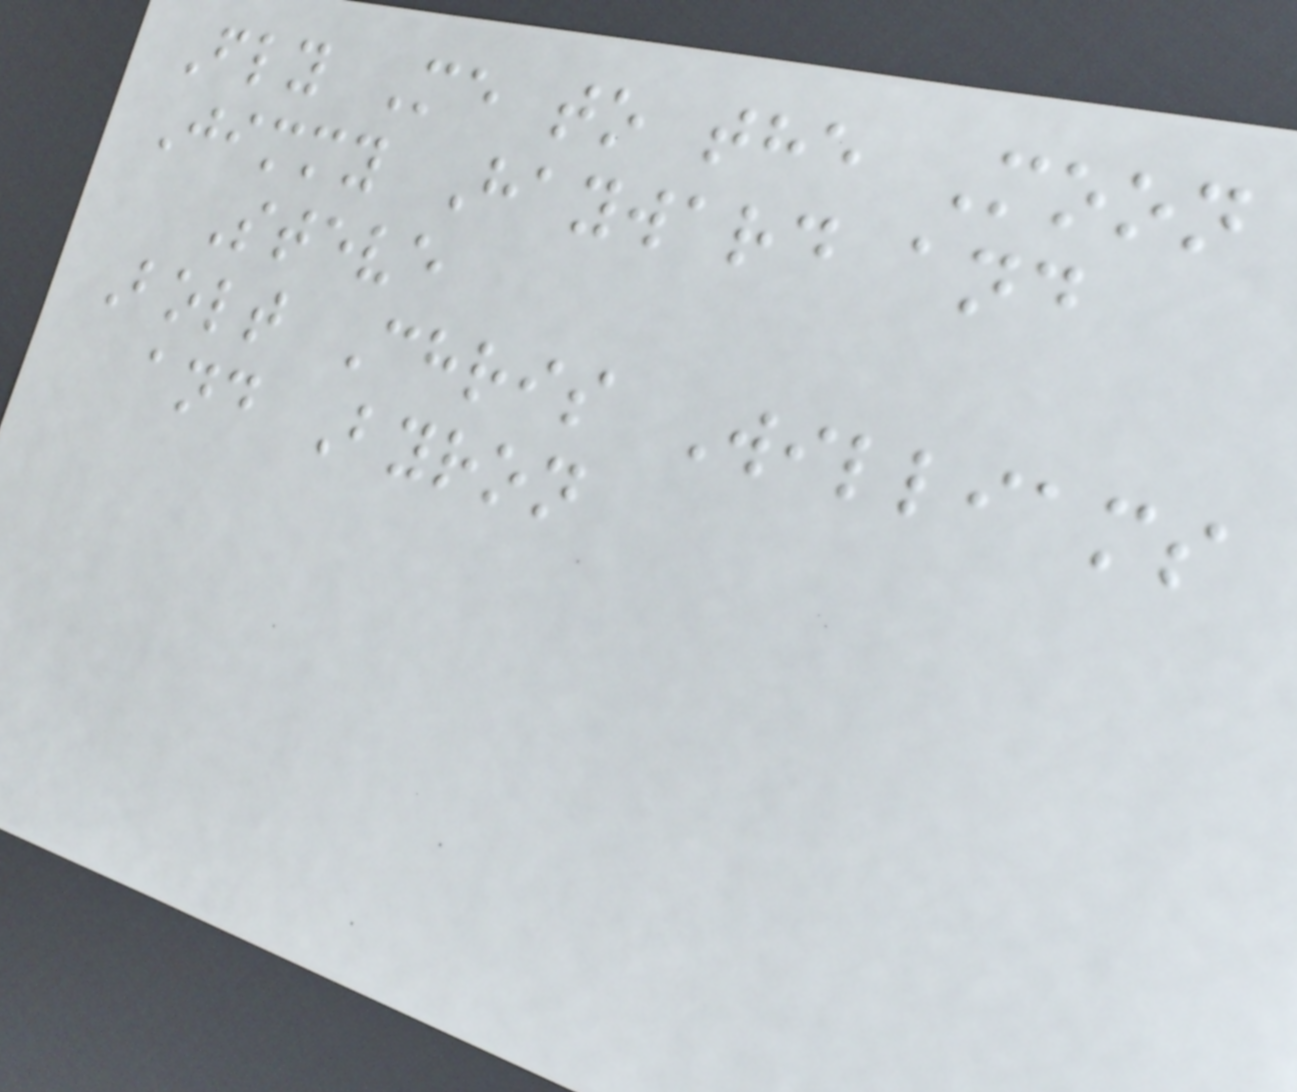Fly Me to the Moon
Jimmy Hayward and
Steve
Bolt Chris Williams
and Byron
